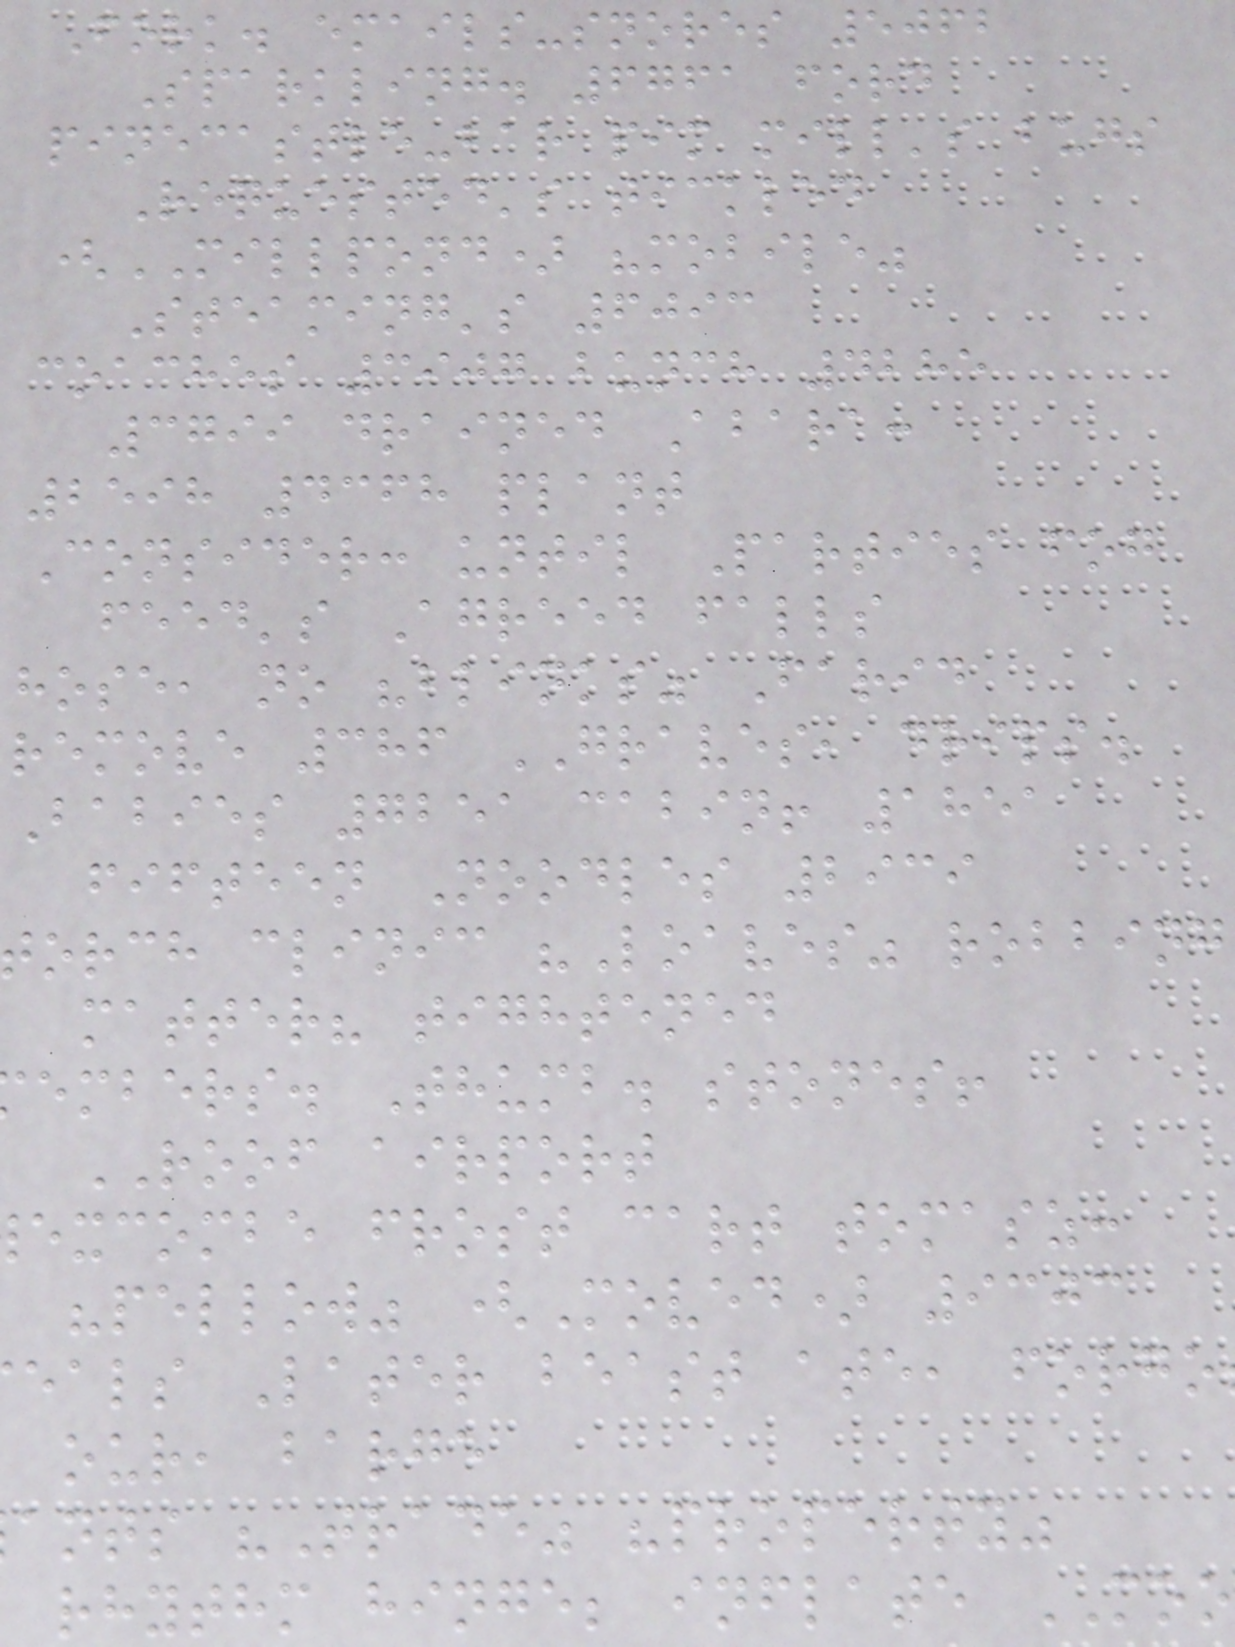Fork. emails-snores 5062
Sparkling. 6761 ford
pinecastle-bar pim mill's bugs
Requested's tickled
(MILLPOND) "mobile"
Steaming's 6093
coaches 3907 bunch 4285
3799 drained Abara:
2598 4368 plant
Consider: until Parties fog
feed's Agreed falls
hose, no "blinks" Farid
remove 386 GRAVES, drips.
Babies 7251 cabin! 1851
fifteen Noodles 2939
torch clinic "Loaves" robbing
matter? tightened
embers. Thumb. stones!
ROOF airport
excombe frost cart tomasz:
"pellow" (Moved) 9303
eals Later beast ate, forgo
our, barge
ants "Trade" "property"
rhythm hinge; inflate MOO
